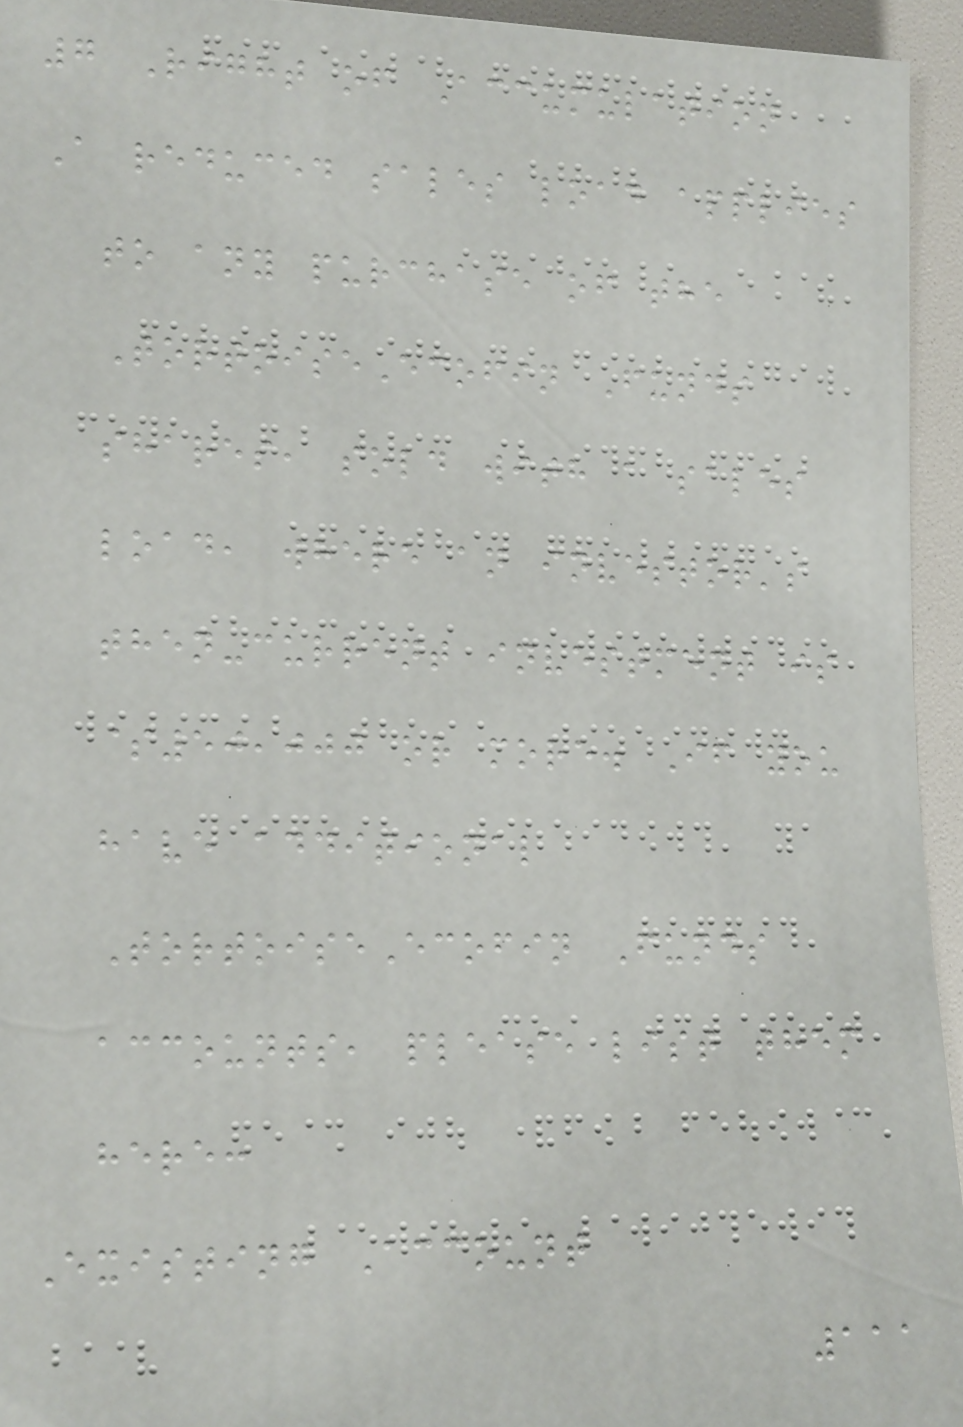7 Right of Accumulation
A reduced sales load applies
to any purchase of the
TortoiseEcofin Funds
shares, sold with a sales
load, where an investor's
then-current investment is
$50,000 or more. If you
have additional
TortoiseEcofin Funds
accounts, please list them
here:
Existing Account
111
